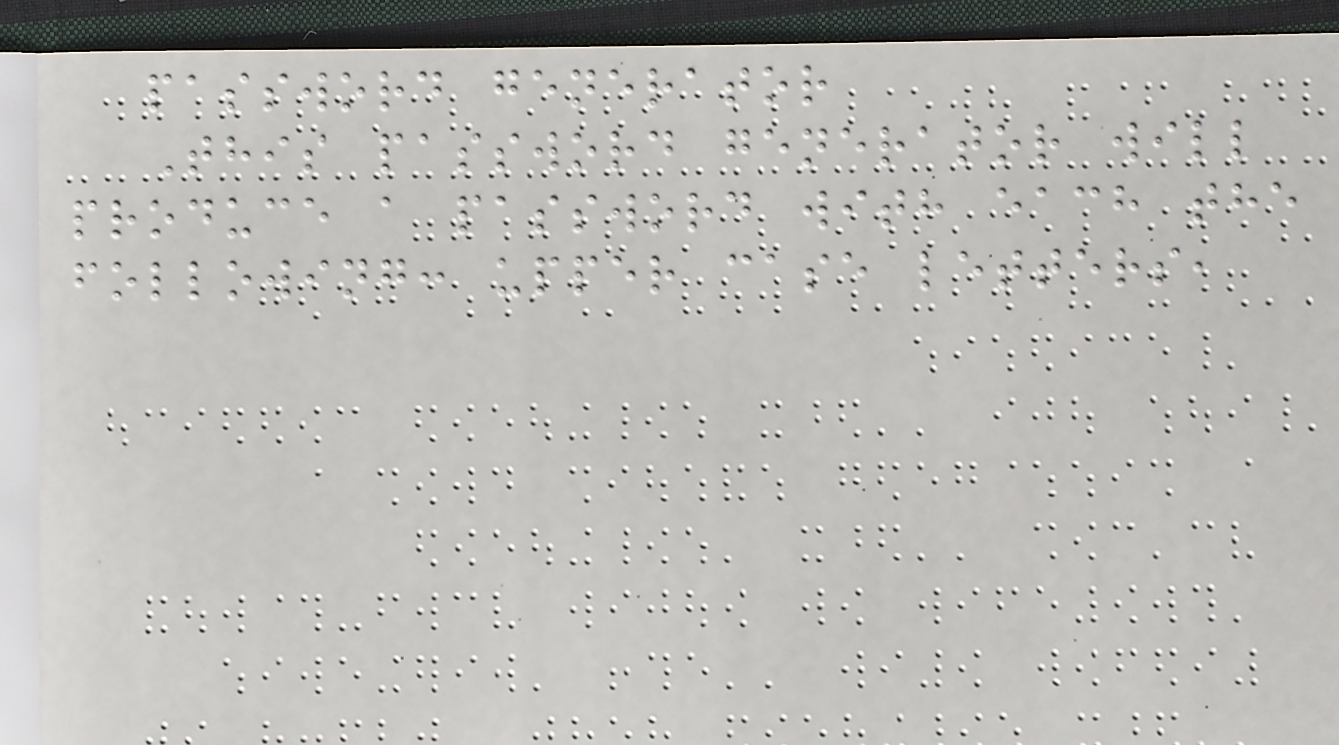password generator
This password generator will
produce a password with each the
following: upper case letters,
